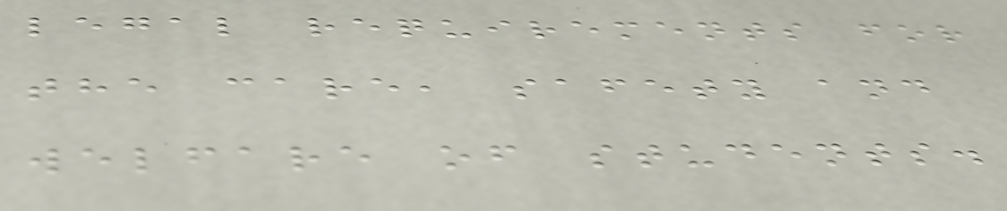legal requirements for
the care, safety and
welfare of students.
